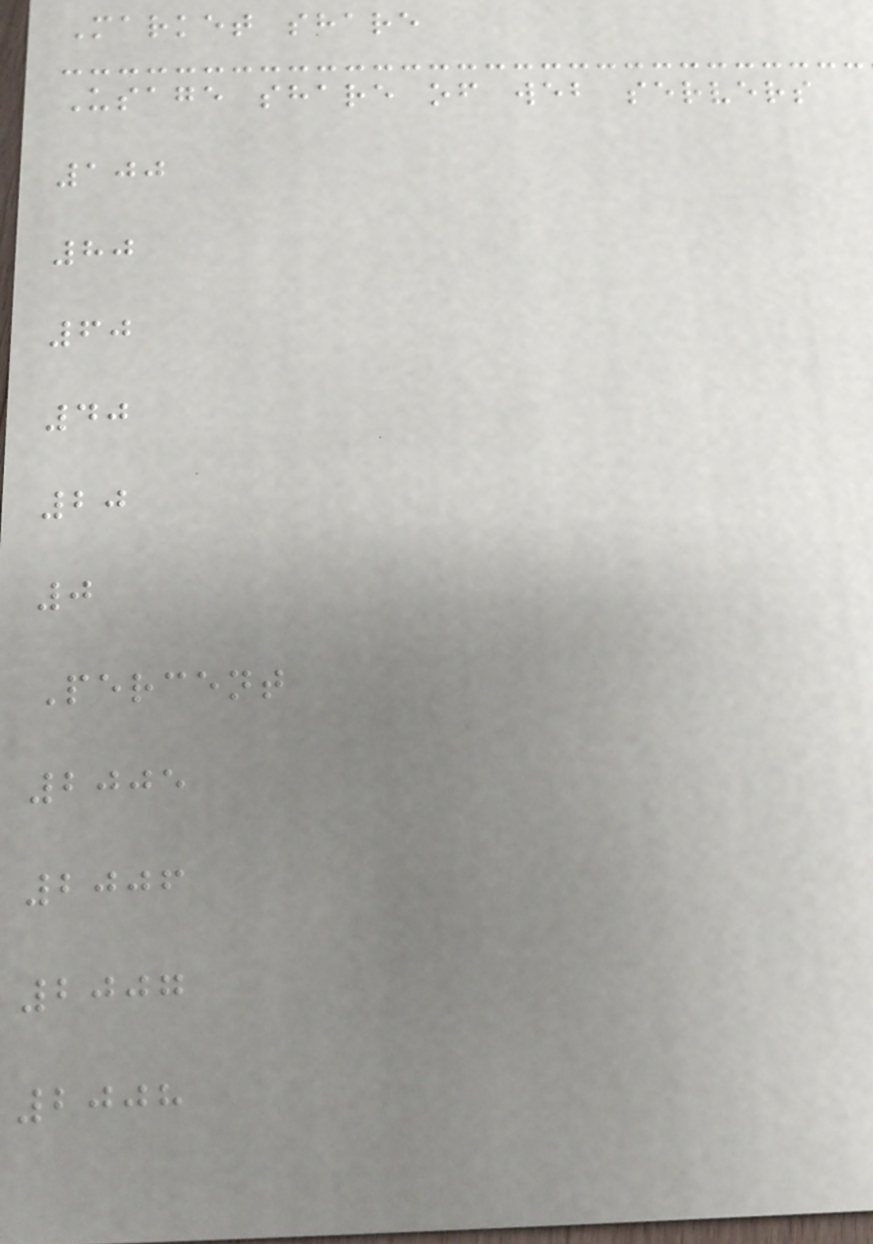Market share
Usage share of web servers
100
80
60
40
20
0
Percent
2005
2006
2007
2008
